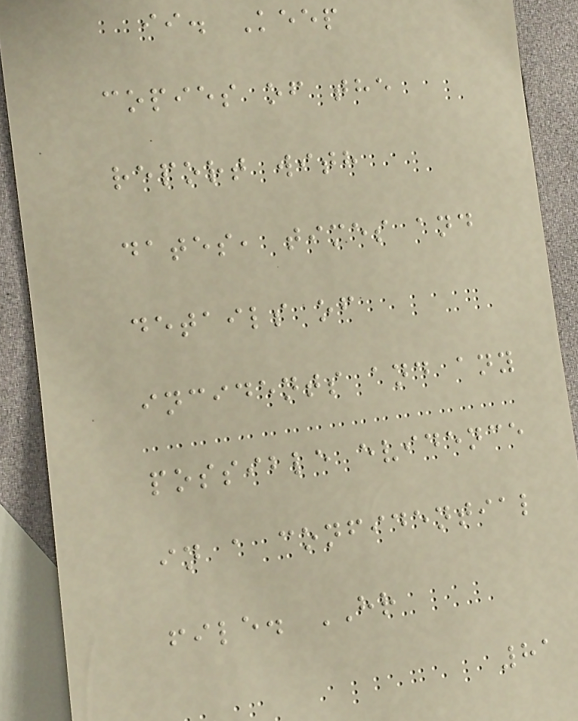ii. Keep
copies of the
report with
dates, times and
details of
incidents and any
possible evidence
in a confidential
file. HR
81
